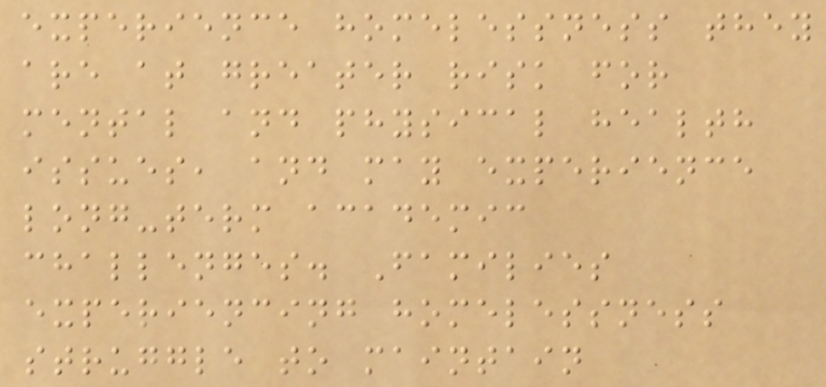experience homelessness they
are at greater risk for
mental and physical health
issues, and may experience
long-term academic
challenges. Families
experiencing homelessness
struggle to maintain
